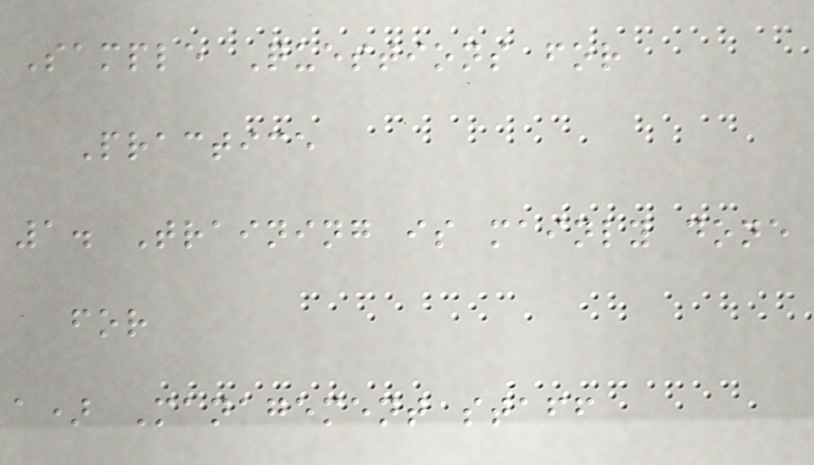Sample Questions for
Practice
1. Training is mainly done
for
a) Management staff
